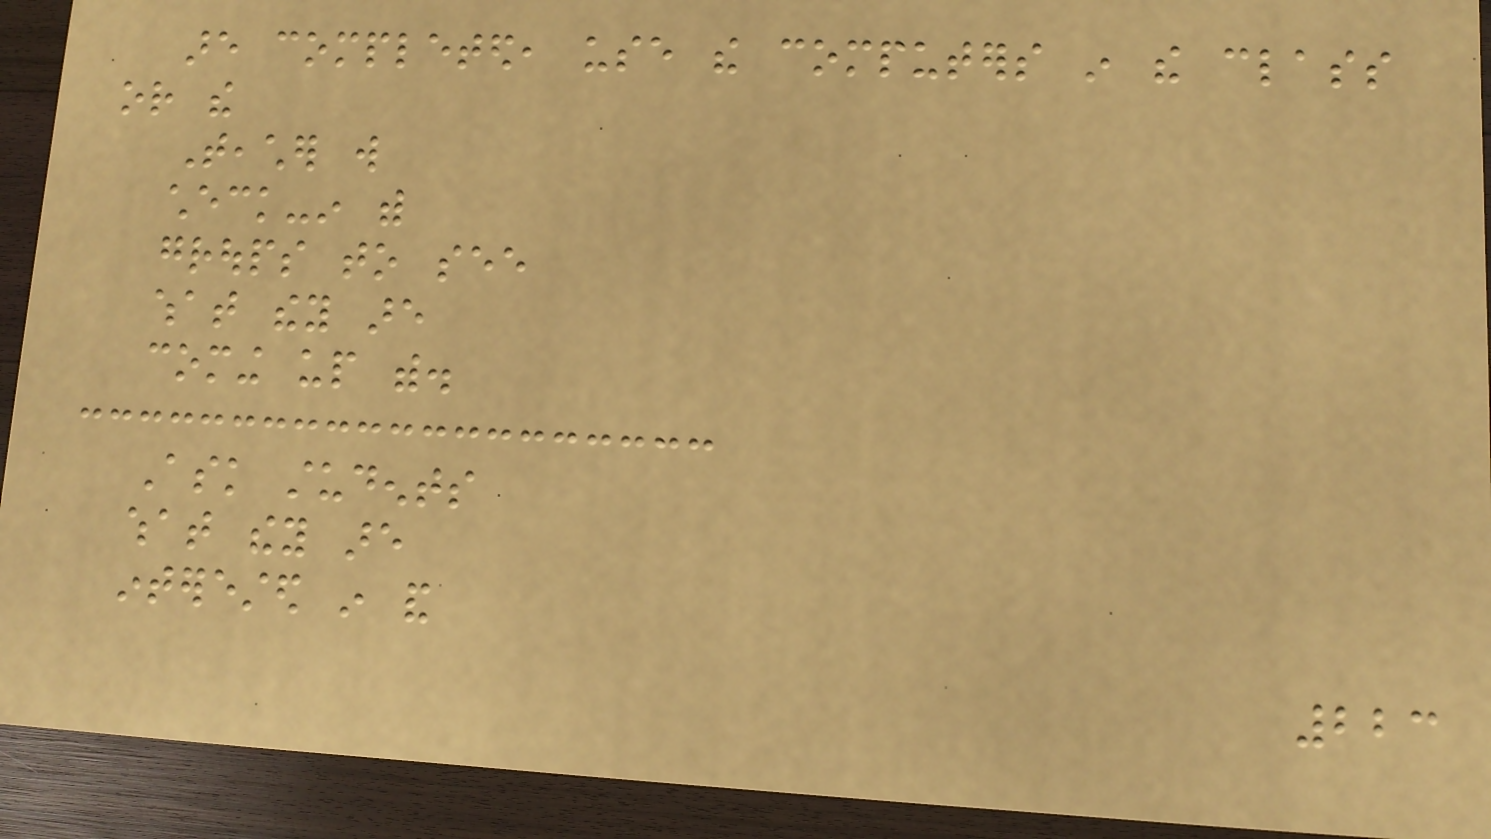are completed, use the computers in the class
or the
Teacher will
check-in with
groups to see
what they are
coming up with.
Ask students
what they are
interested in and
223
